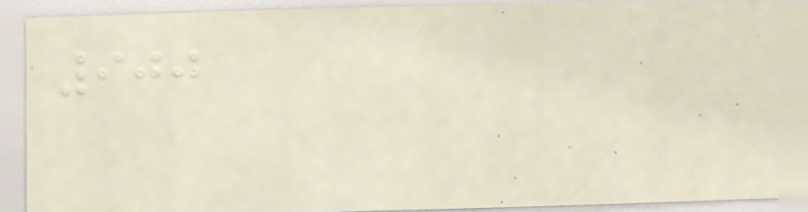900
